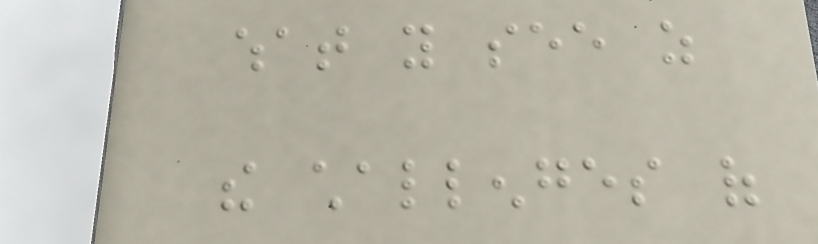what you see as
the challenges of
